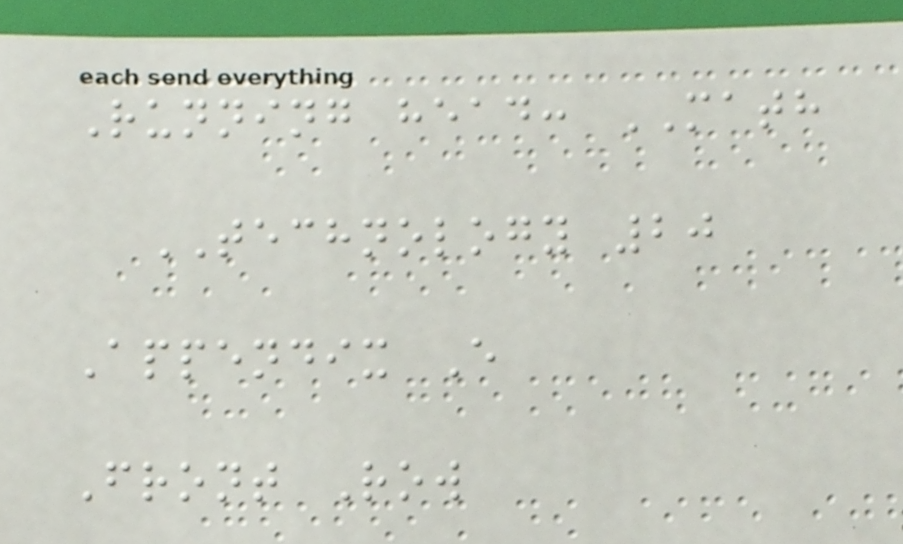Running head: MATH
TECHNOLOGY 20
Appendix E
Front Row
